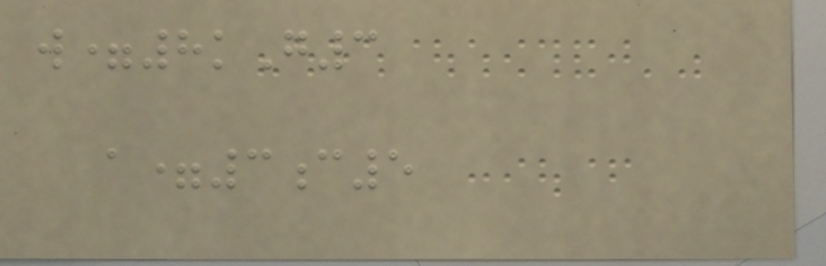w=8kG3
a=3c5
